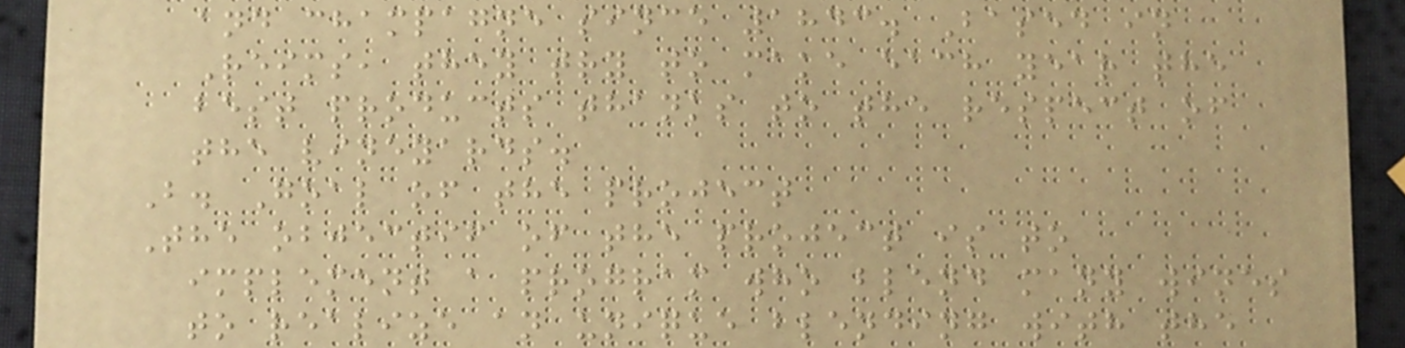and champagne since 1843. Based in
Reims, they try to make each year the
best products thanks to the respect of
the vineyards.
B. Goal of the project
The objectif of the project is to
implement a program who blend many wines
to realize an unique blending with the
